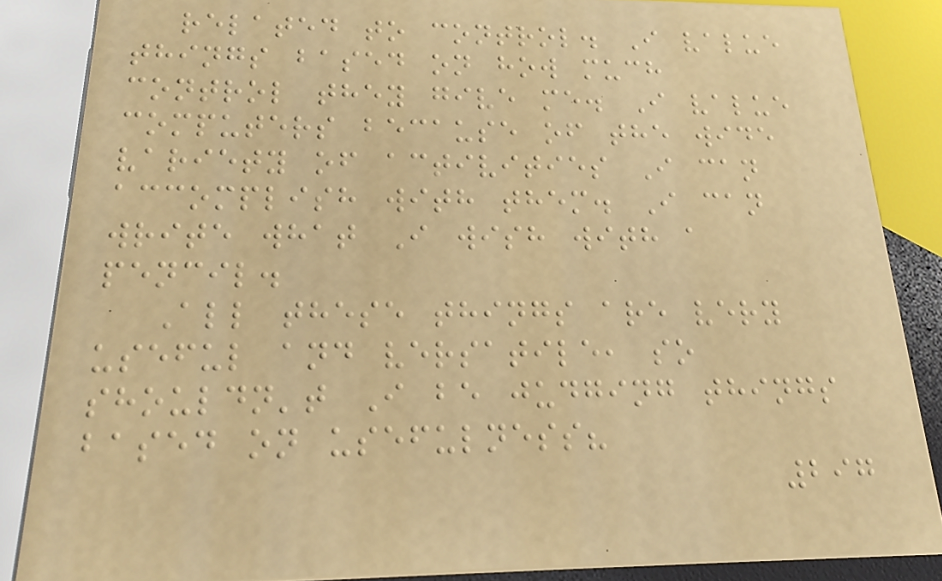related to control. I value
things based on how much
control they give me. I value
computers because of the wide
variety of activities I can
accomplish with them. I can
write what I wish with a
pencil.
All these things are very
useful and versatile, so
shouldn't I be judging things
based on usefulness?
297
